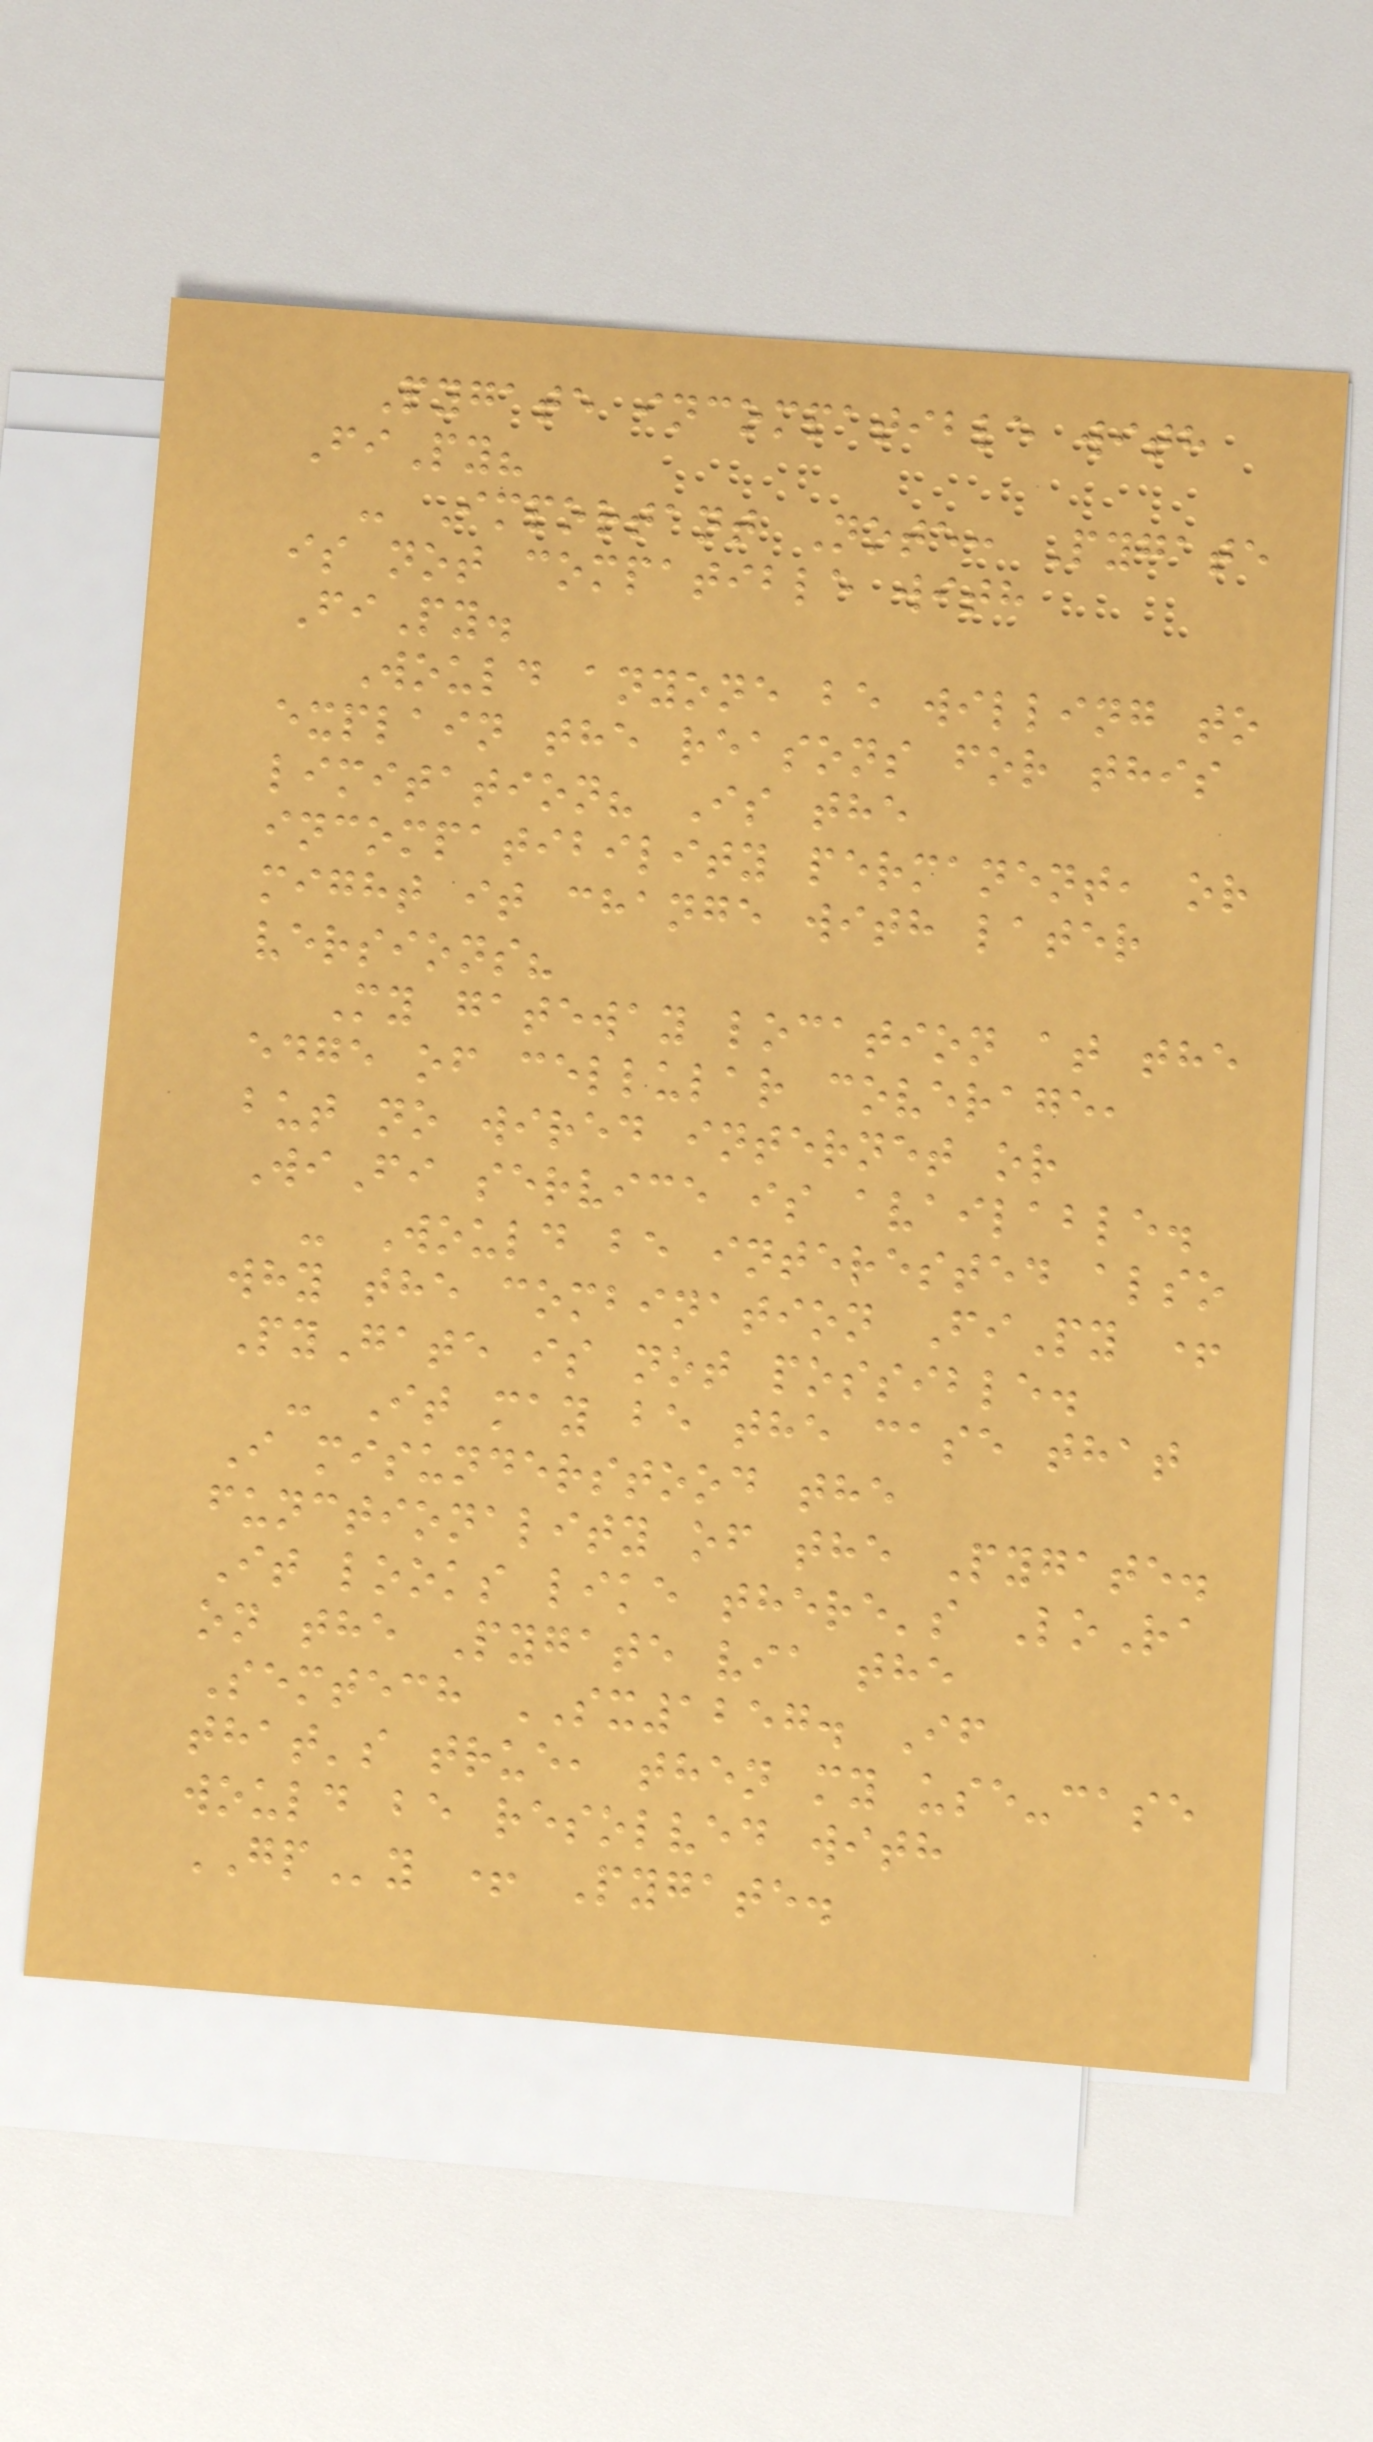Pygate incompatible with
FiPy?
- Important Note: Pygate
is not compatible with
FiPy.
Would anyone be willing to
explain the reasons for this
limitation? Is the
incompatibility permanent, or
might it change with later
versions?
My gateway location at the
edge of cellular coverage,
but no wired internet or
WiFi service is available.
- Would be interested also
why the combination FiPy +
PyGate is not possible.
- It may be the case that
I misunderstood the
functionality of the Pygate.
It looks like there's LoRa
on the Pygate via the
Semtech SX1257. If
that's true, then my use-case
would be resolved with
GPy + Pygate.
